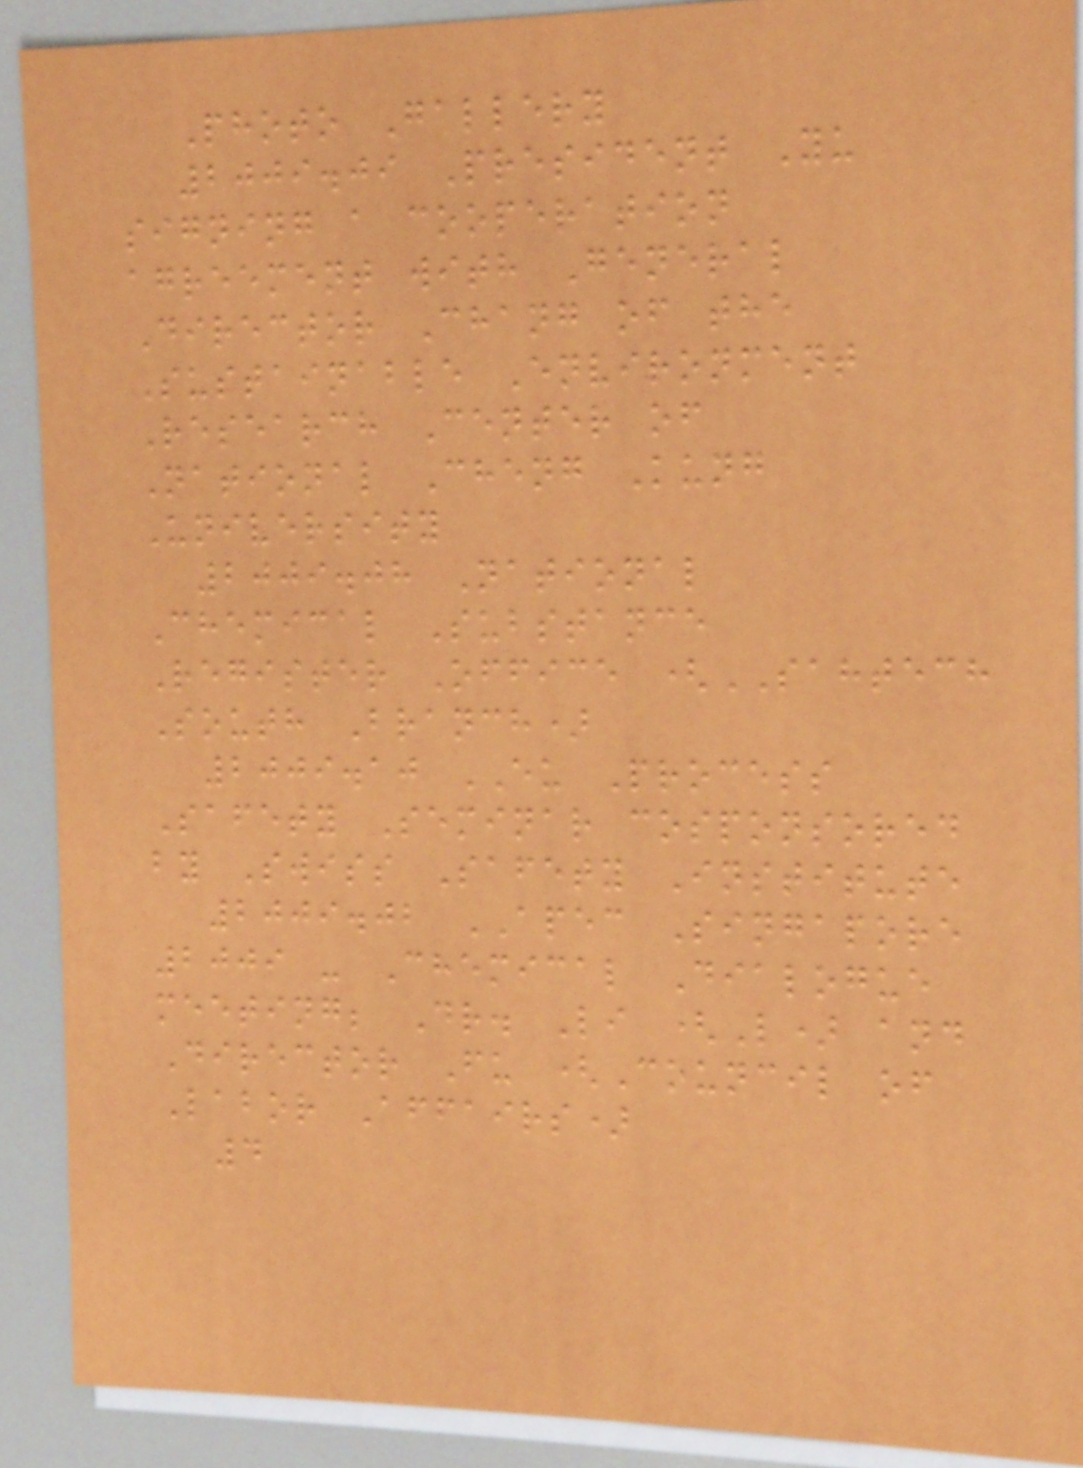Photo Gallery
2009.09 President Yu
signing a cooperation
agreement with General
Director Chang of the
Sustainable Environment
Research Center of
National Cheng Kung
University
2009.08 National
Chemical Substance
Register Office (SAHTECH
South Branch)
2009.10 EU Process
Safety Seminar cosponsored
by Swiss Safety Institute
2009.02 APEC Singapore
2009 - Chemical Dialogue
meeting; Dr. Li (L) and
Director Fu (Council of
Labor Affairs)
4
